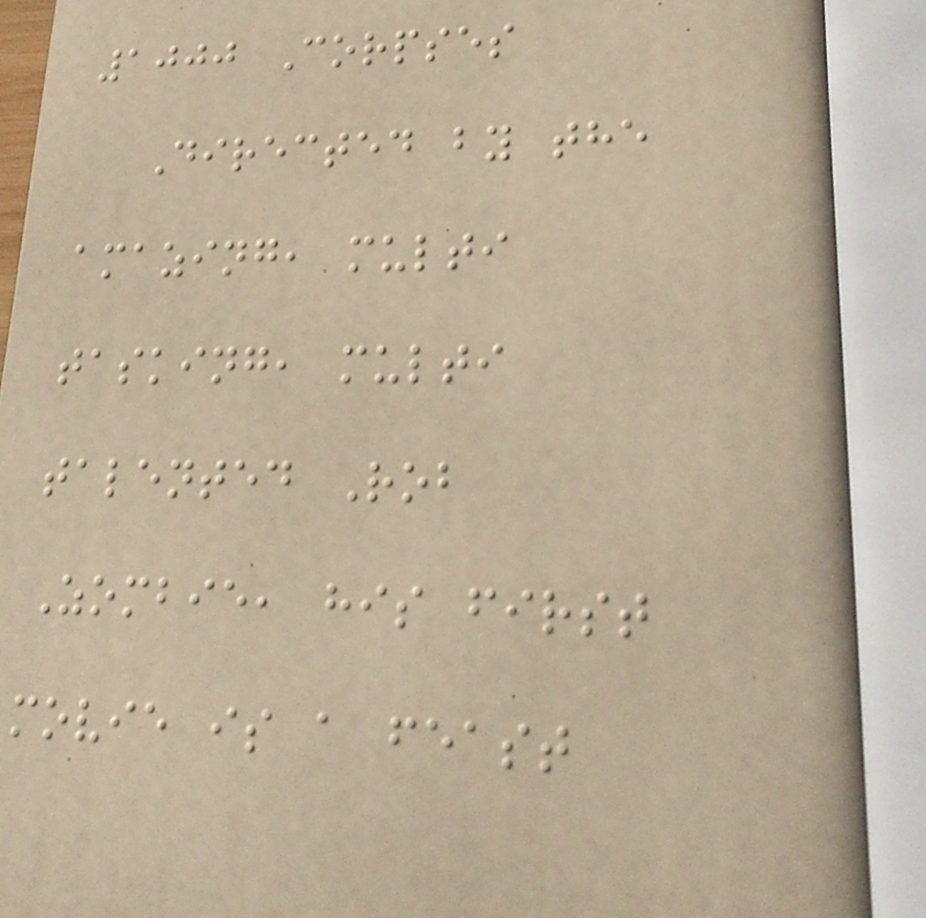1000 Corpses
Directed by the
amazing, multi
tasking, multi
talented Rob
Zombie, his first
movie is a feast
